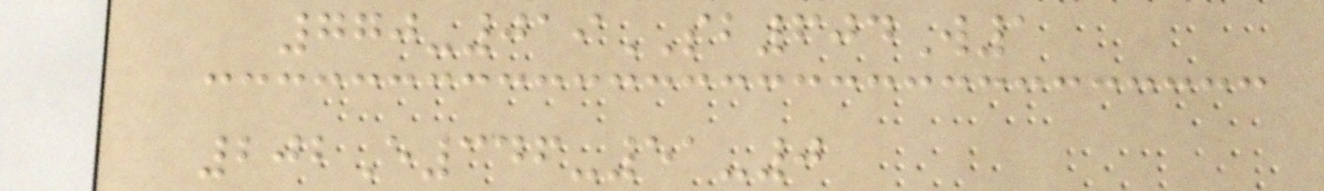770-019SB604W1
202E346-51-0
